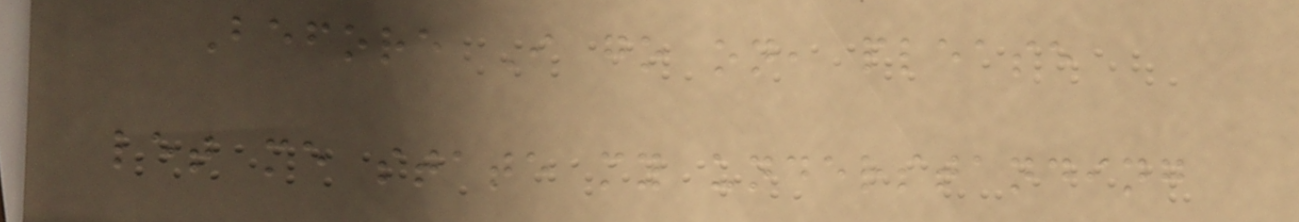Before I go on, please
let me state my understanding
